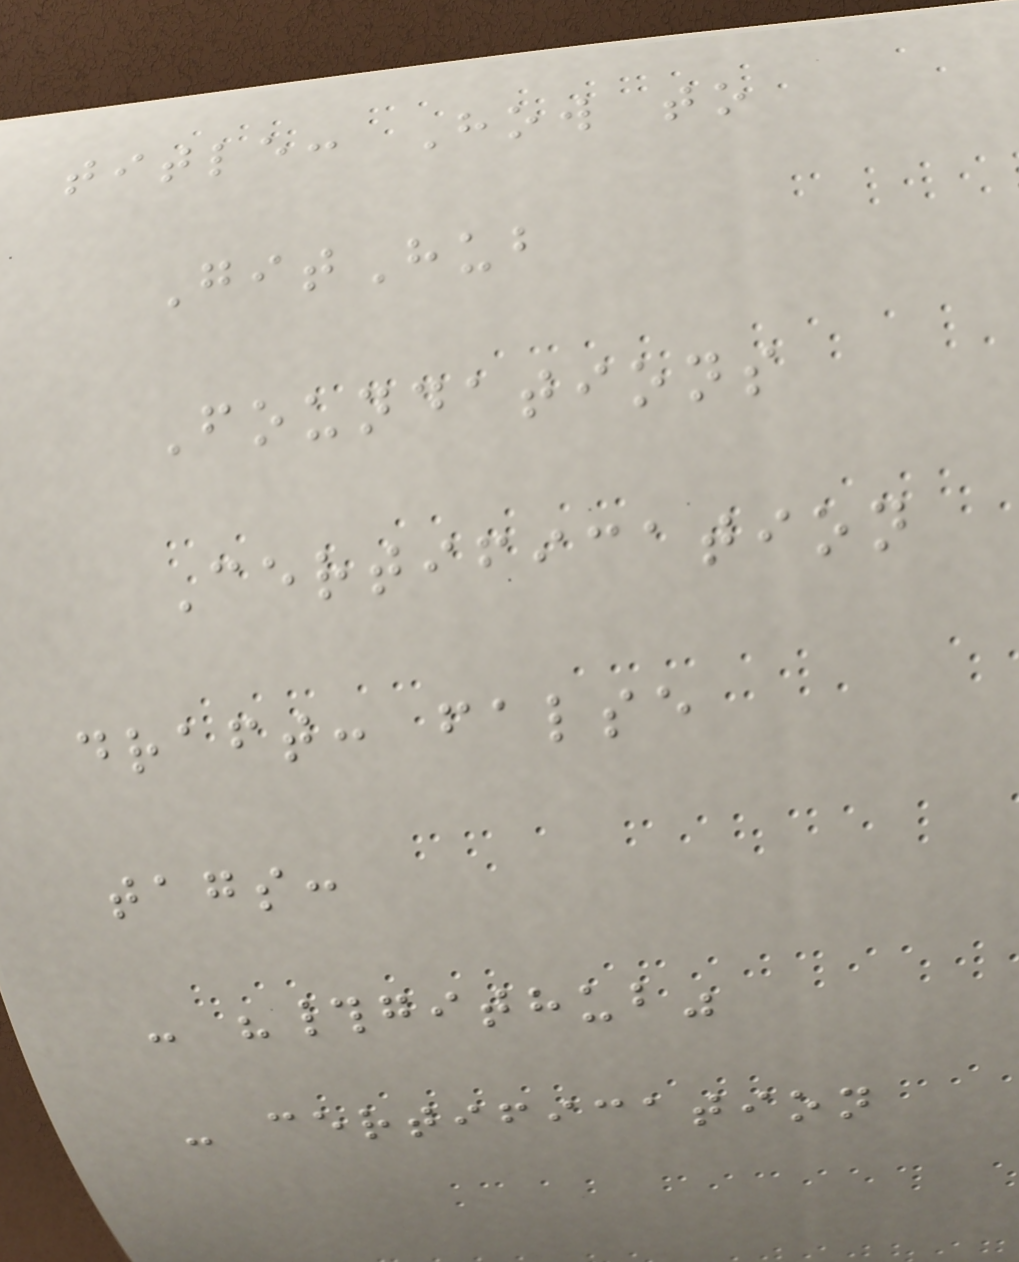title: How to
GitHub
Foundations
Certification
draft: false
tags:
- "#github"
- certification
